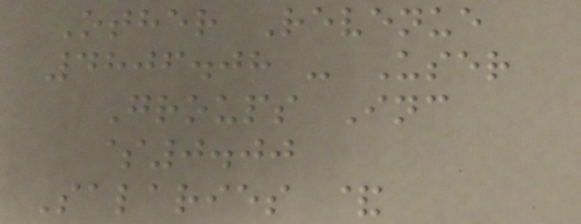Other Revenue
4806.08 - User
Groups Inc
$0.00
Salaries &
